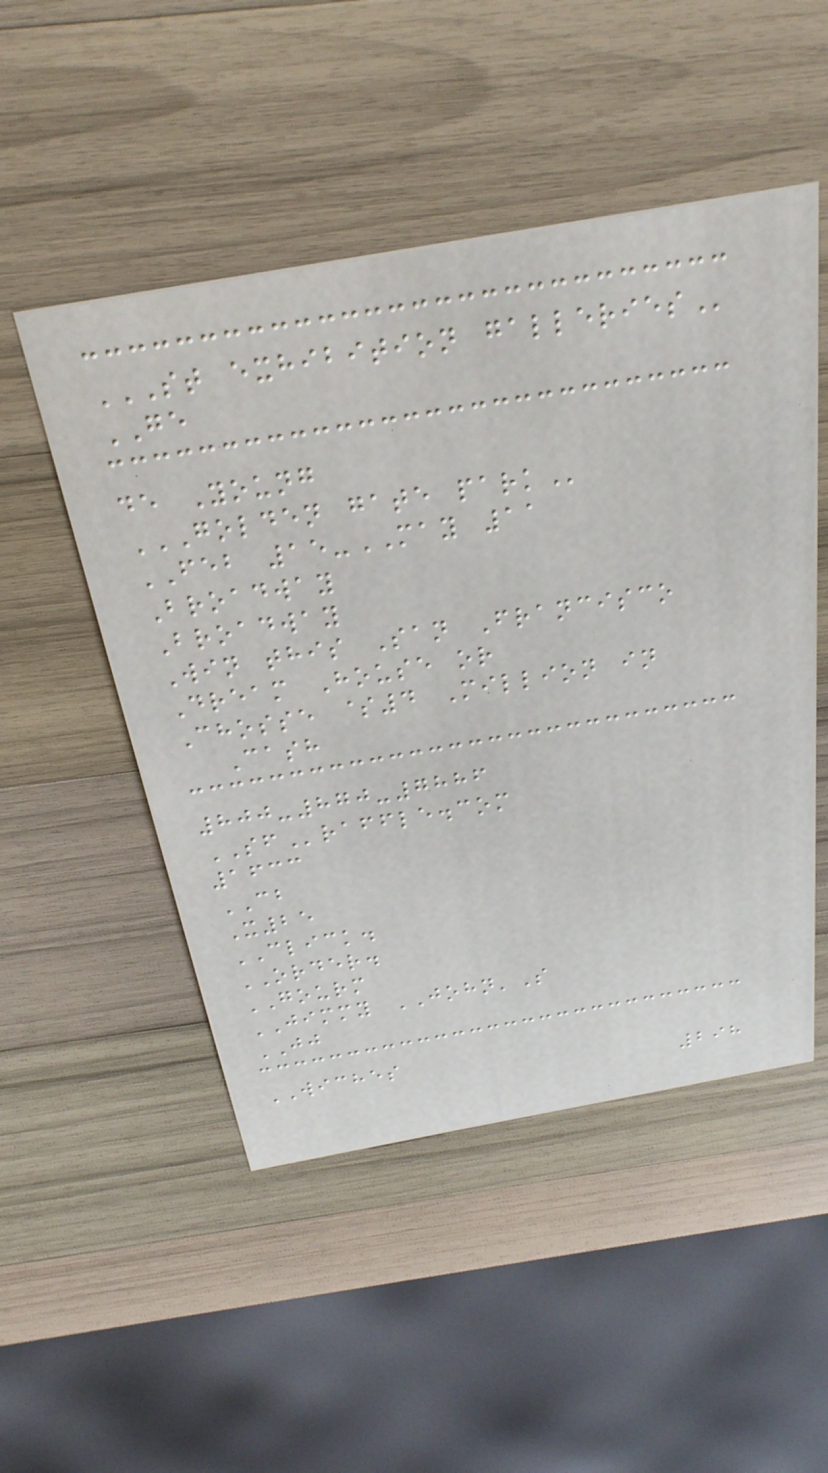ST EXHIBITION GALLERIES
GE
de Young
GOLDEN GATE PARK
FEB 15-MAY 11
Broadway
Broadway
Win this San Francisco
Dream House or
Chosse $4 Million in
Cash
800-870-7886
SFraffle.com
1633
CB
X25
CLICK.
ORDER.
GOURM
JIMMY JOHN'S
JJ
WICHES
298
